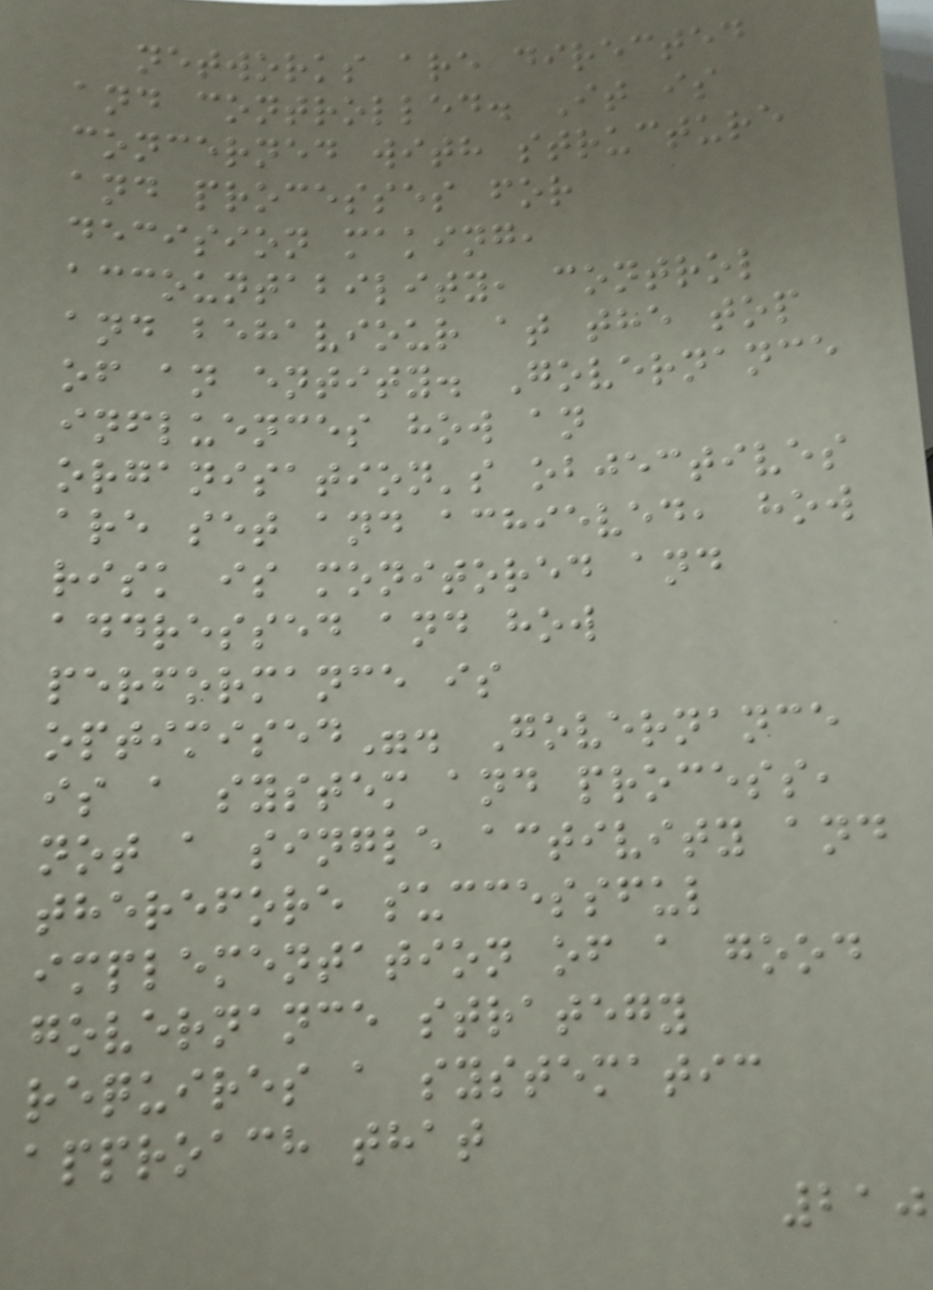networks are directed
and controlled. It is
concerned with structure
and processes for
decision making,
accountability, control
and behaviour at the top
of an entity. Governance
influences how an
organisation's objectives
are set and achieved, how
risk is monitored and
addressed and how
performance is
optimised". Governance
is a system and process,
not a single activity and
therefore successful
implementation of a good
governance strategy
requires a systematic
approach that
210
